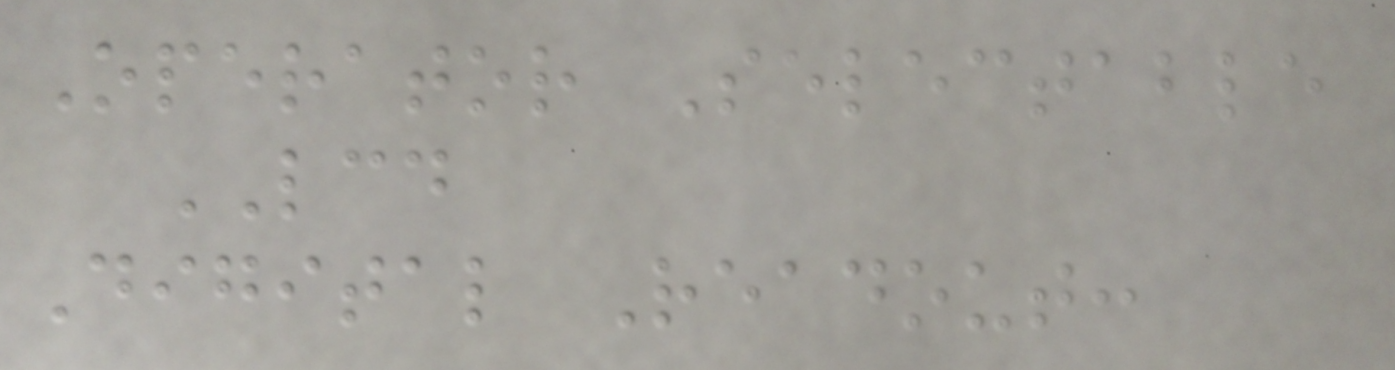Operator Selectable
LCD
Digital Readout:
